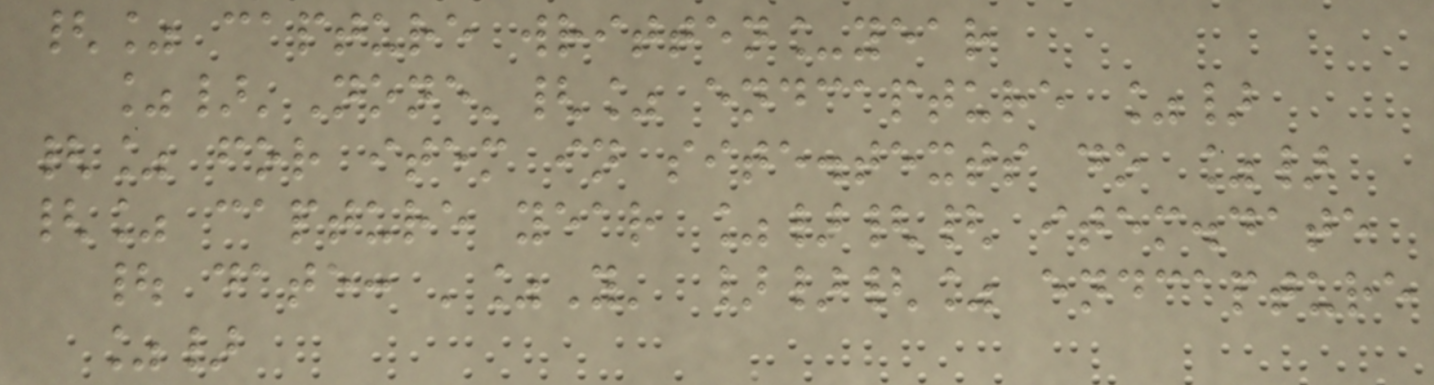{% capture written_year
%}'None'{% endcapture %}
{% for item in site.texts do %}
{% capture year %}{{ item.date
| date: '%Y' }}{% endcapture
%}
